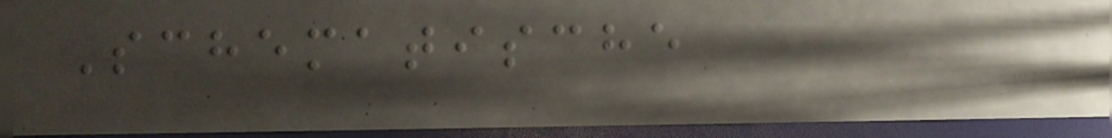Schematische
